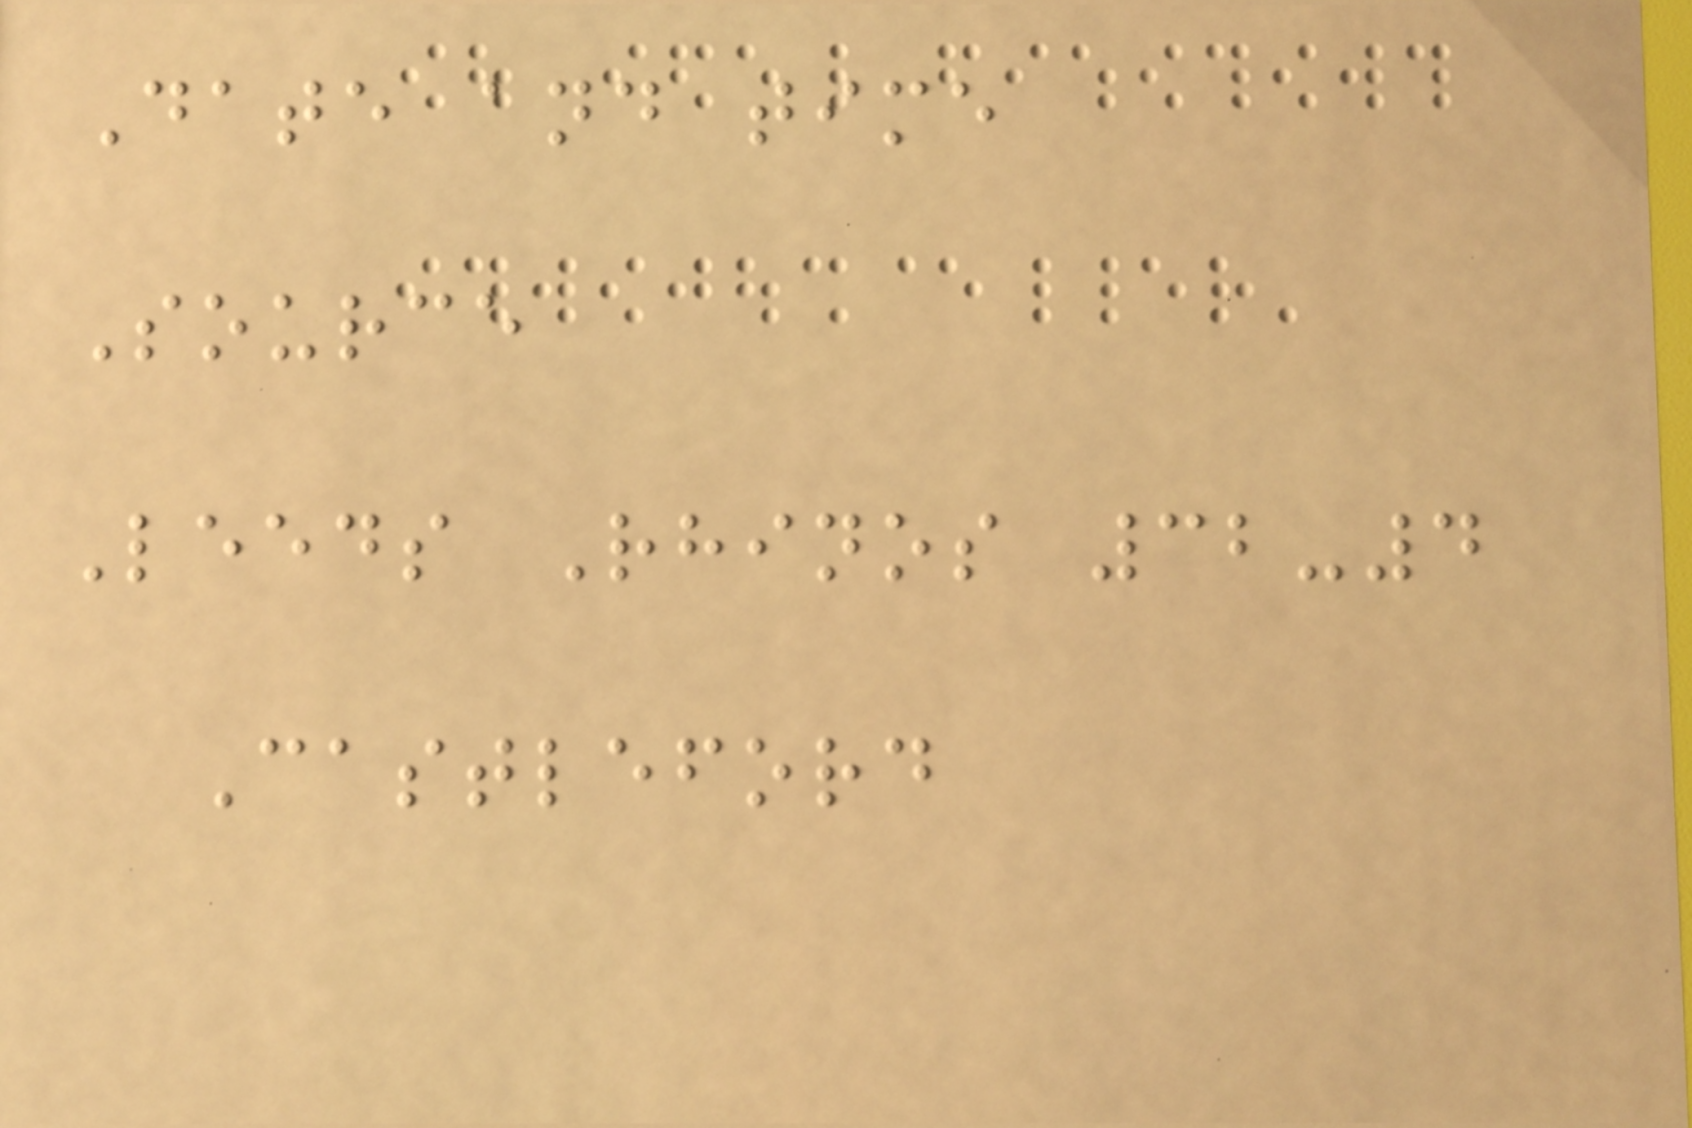Date and time
Source
Leeds Rhinos 32-4
Castleford
